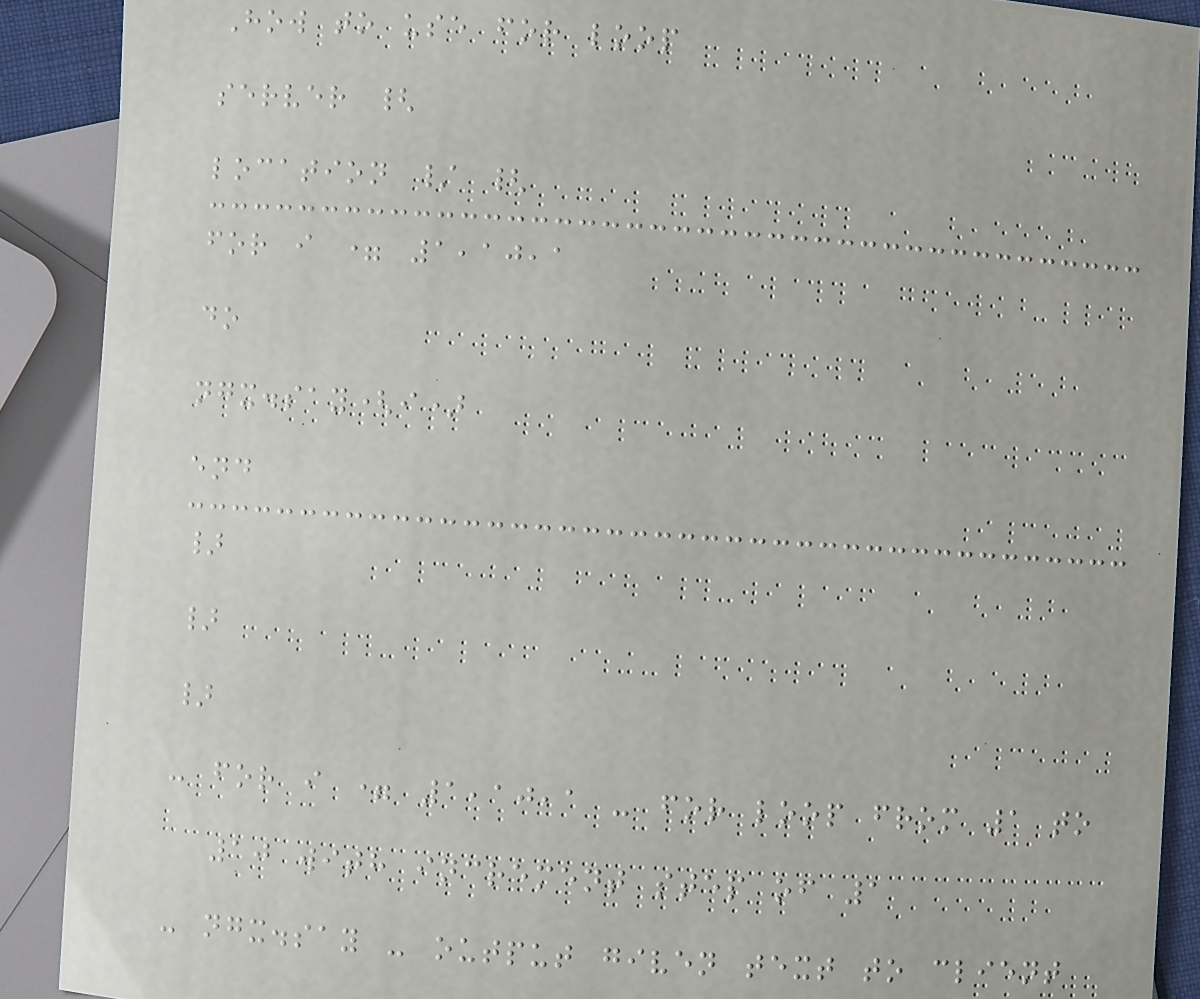How to use for loop
server {
location / {
for i = 1,10,1
do
ngx.say(i)
end
}
}
}
- for i = 1,10,1 - for loop from 1 to
10 with increment step of 1
- ngx.say - output given text to client
